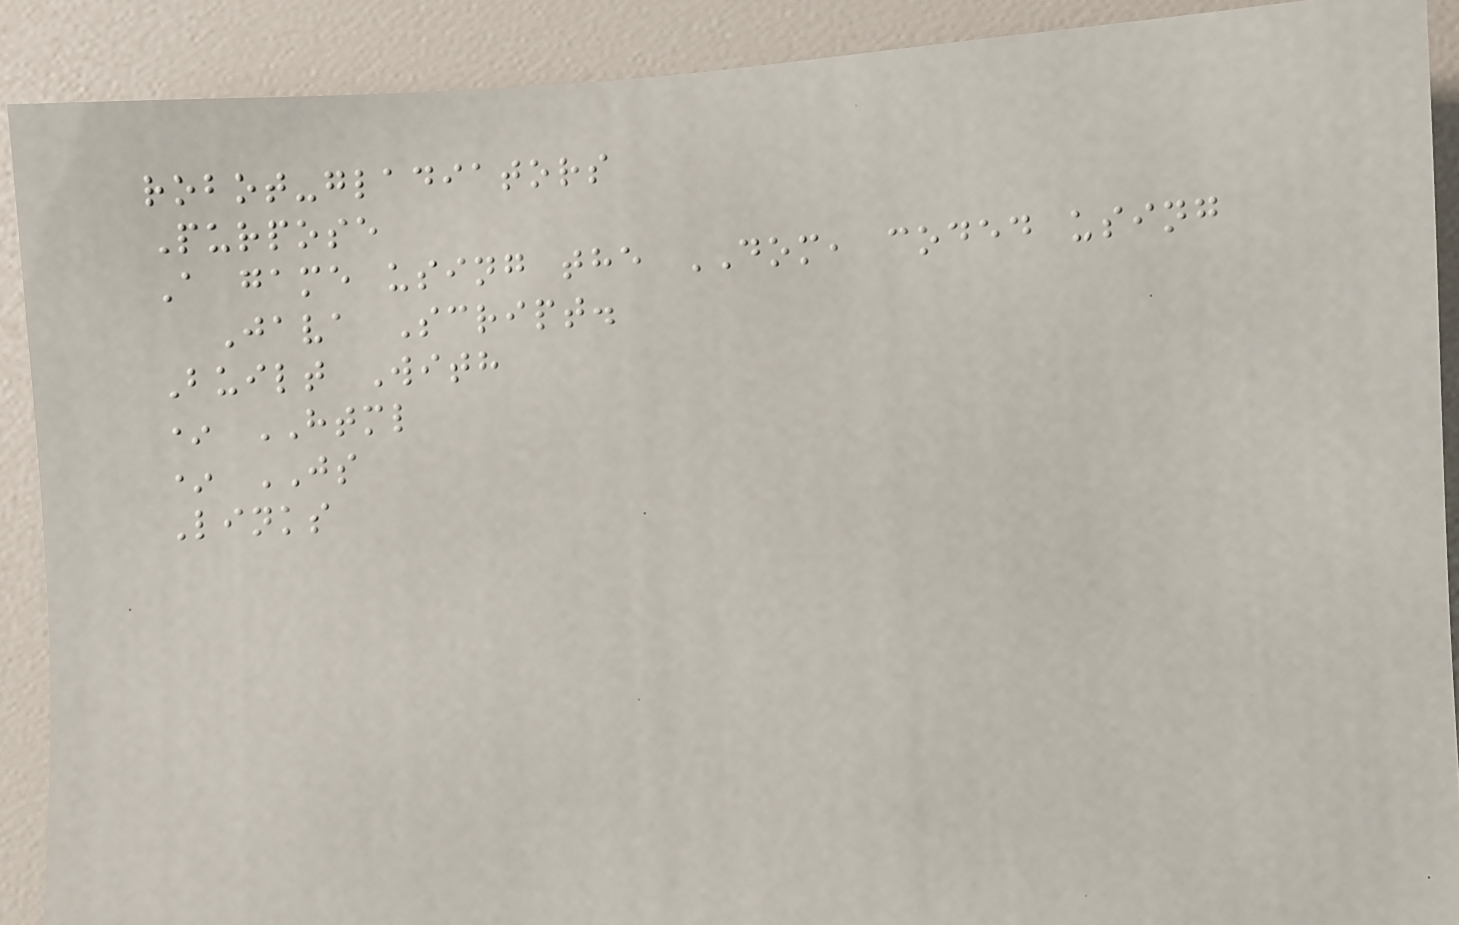robot-gladiators
Purpose
A game using the DOM, coded using
Java Script.
Built With
* HTML
* JS
Links
